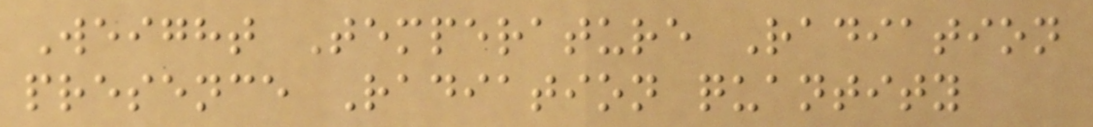Weight Temperature Radiation
presence Radiation quantity
